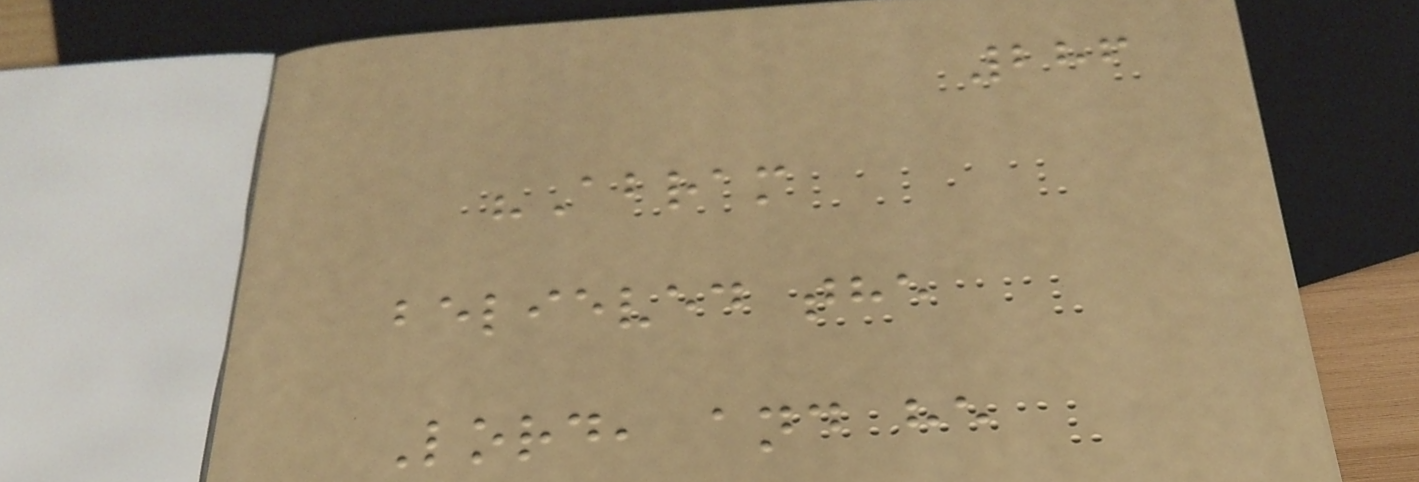286
"Abram
believed the
Lord, and he
